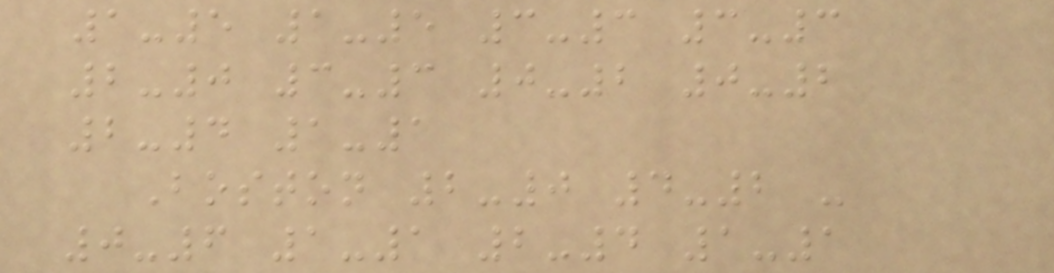1-5 1-5 3-3 3-3
2-0 3-3 0-2 0-2
2-4 1-1
Boston 2-0 4-2 -
0-6 1-1 2-4 1-1
